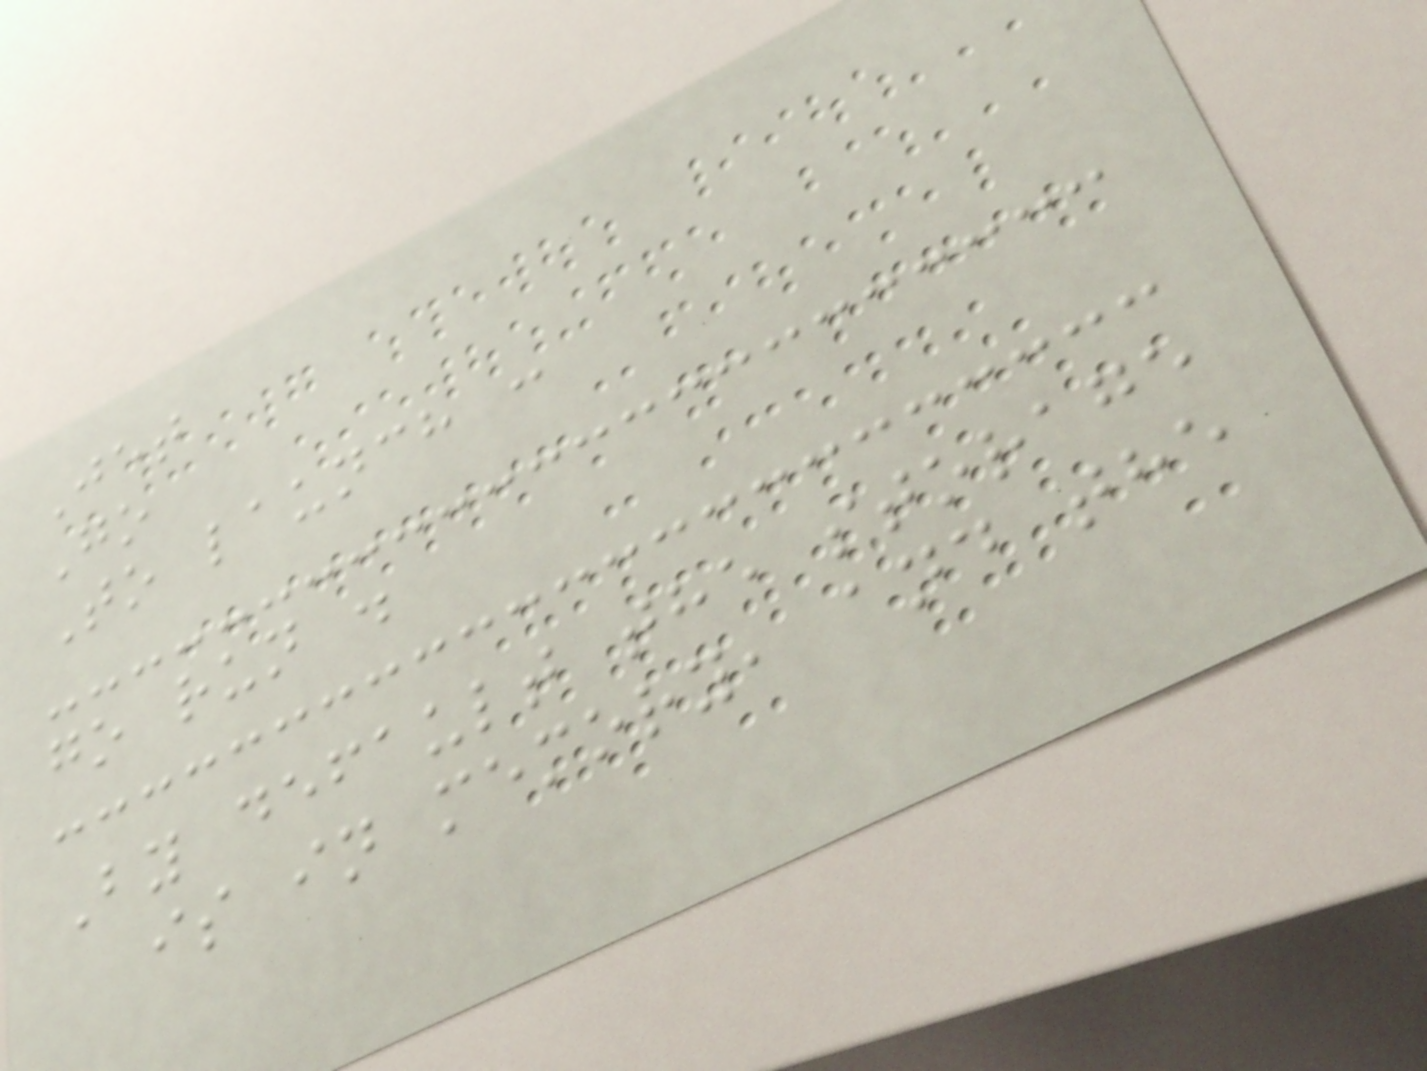Jet
Go
To launch :
go run .
By default the storage
is in memory, and the
